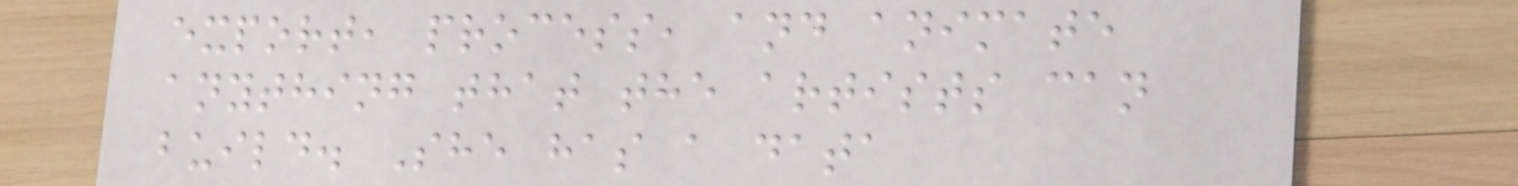export, process, and animate
anything that the artists can
build. She has a data
